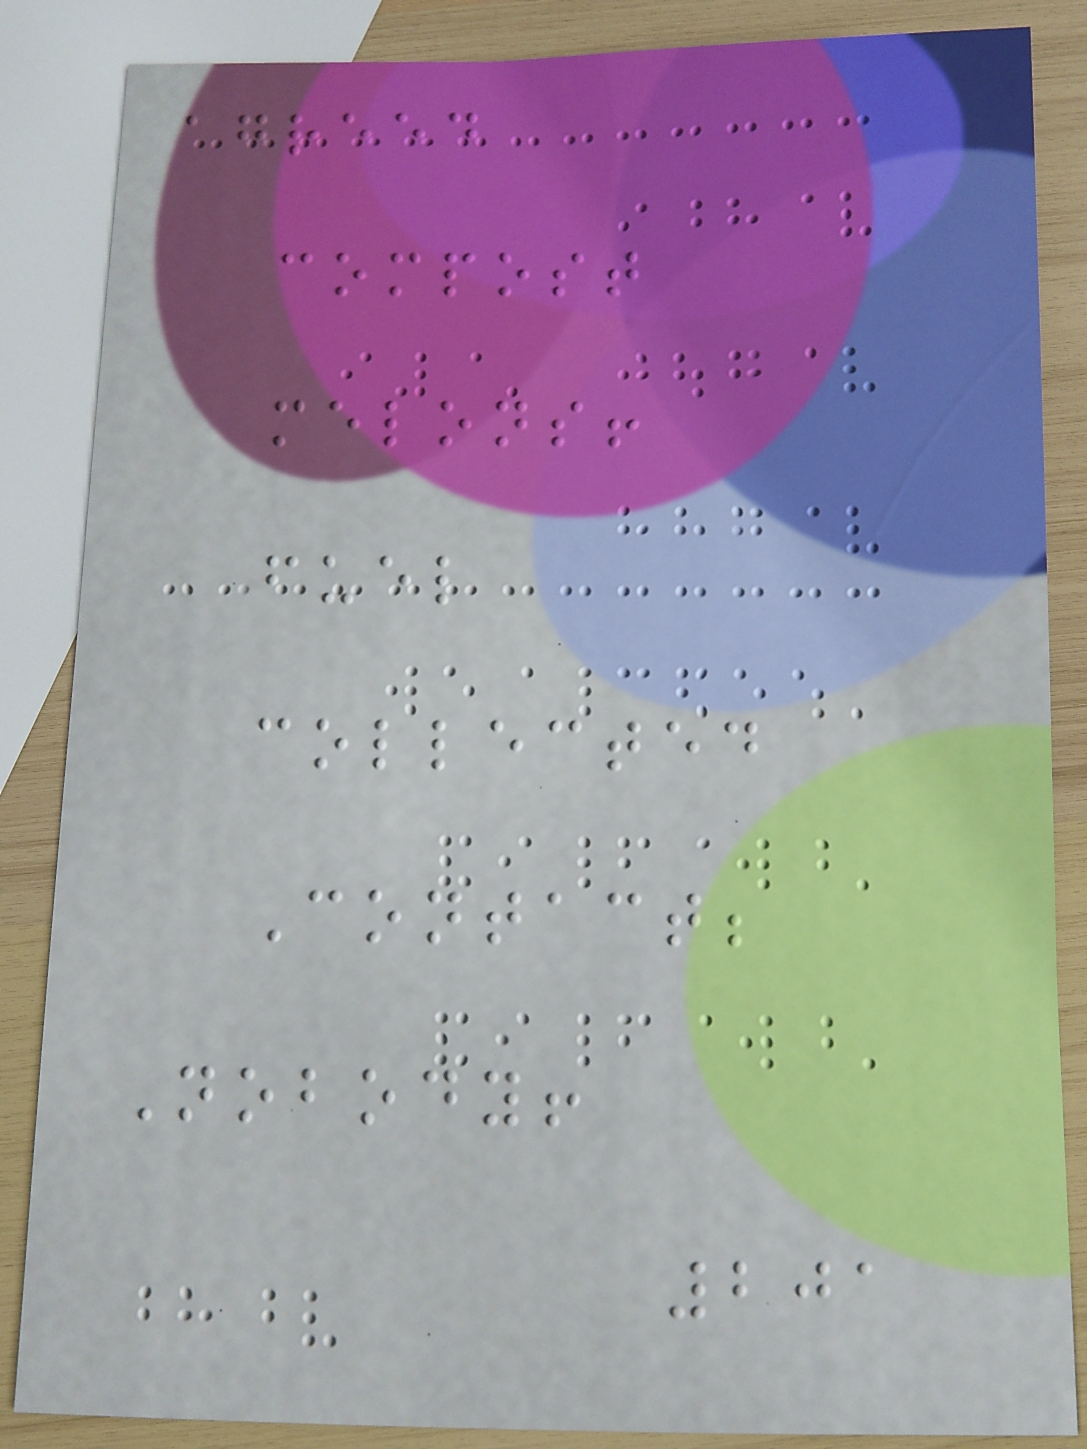agreed
compost
melons!
fuel
collected
Contact;
Nobody!
201
